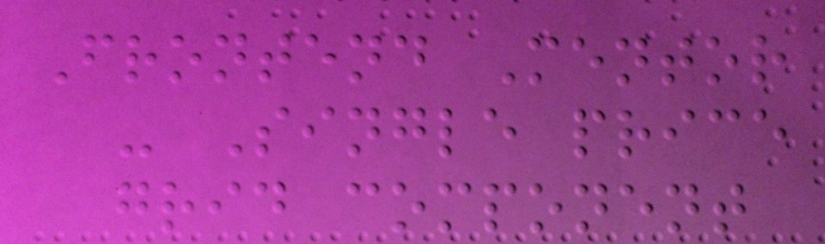Frontend Mentor
- Single price
grid component
